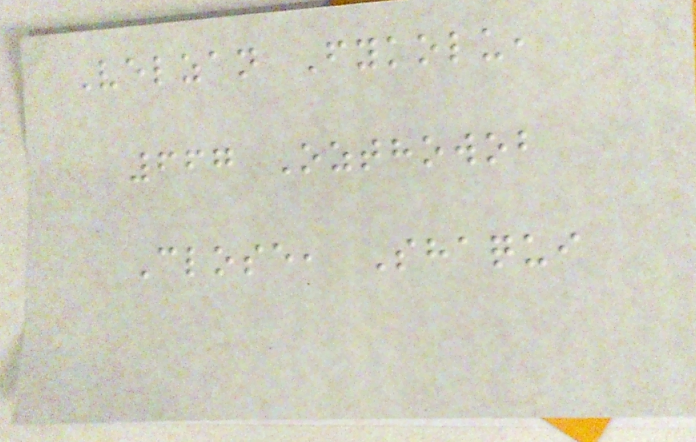Velzan Fykolu,
667 Ozthowob
Close, Shaqui
